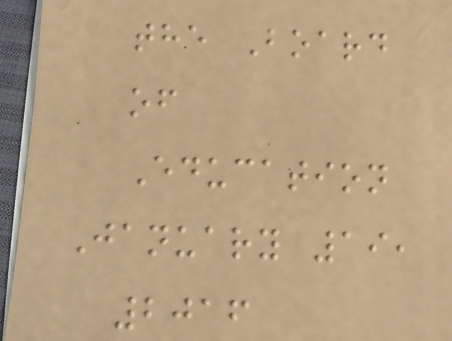the Board
of
Education
January 19,
2016
